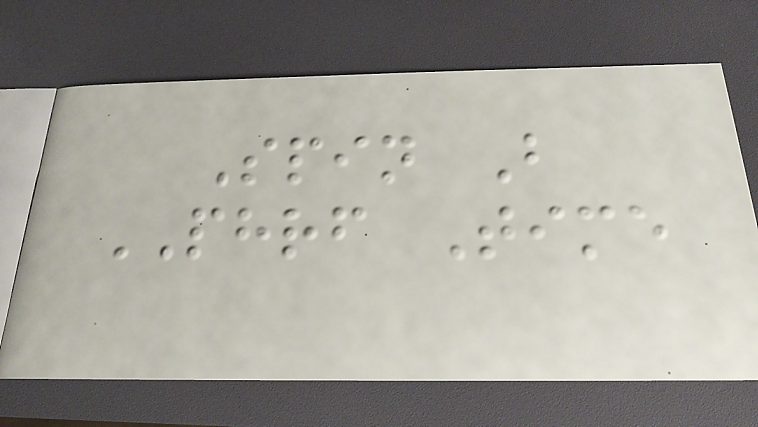Spin B
PHRF Time
